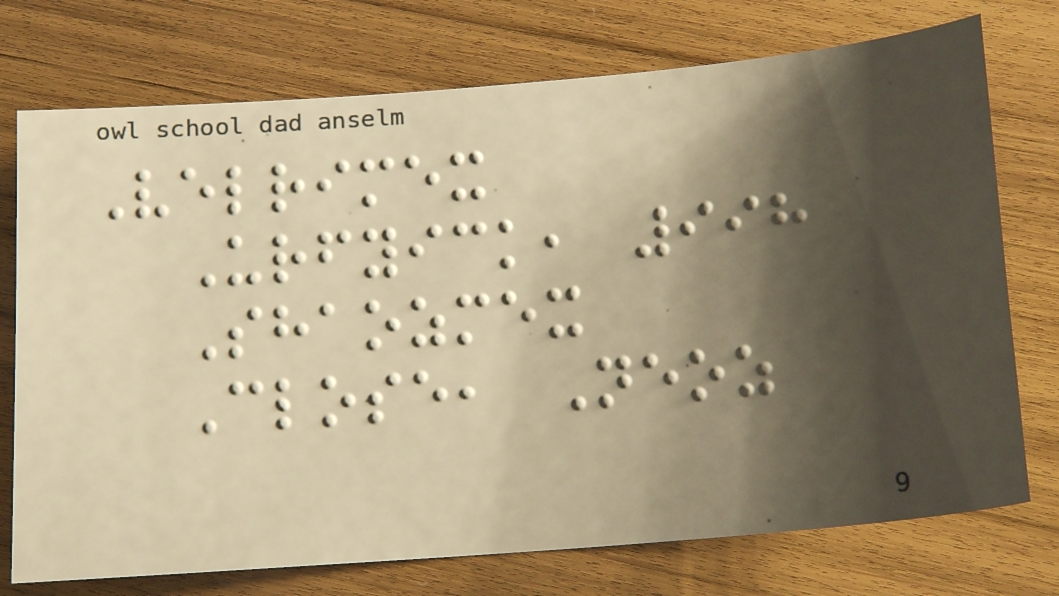Velrimex
Urfyick, 998
Shaozmex
Close, Neoz
